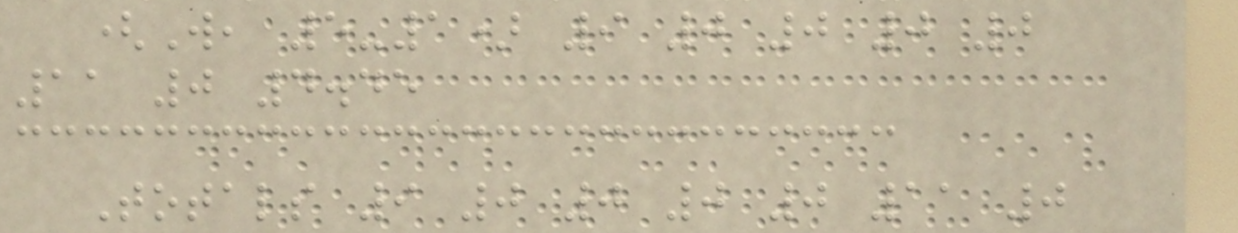(W, 5-1) 9 0 0 0 0
11 0 4.45
Totals 9 0 0 0 0 11 0
